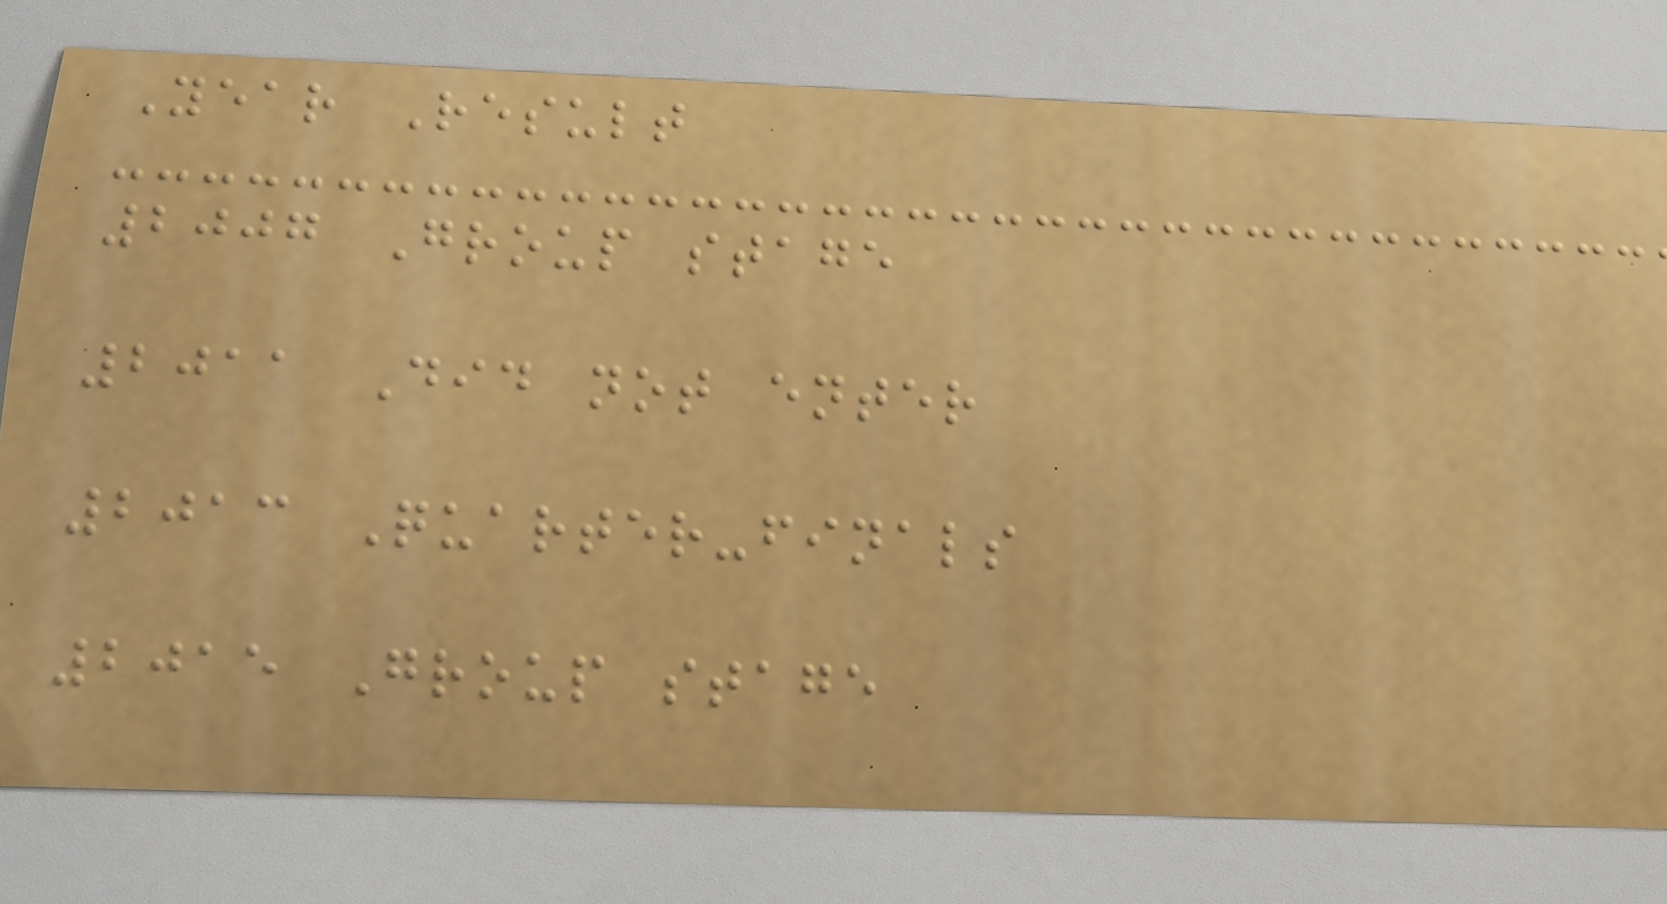Year Result
2007 Group stage
2011 Did not enter
2013 Quarter-finals
2015 Group stage
